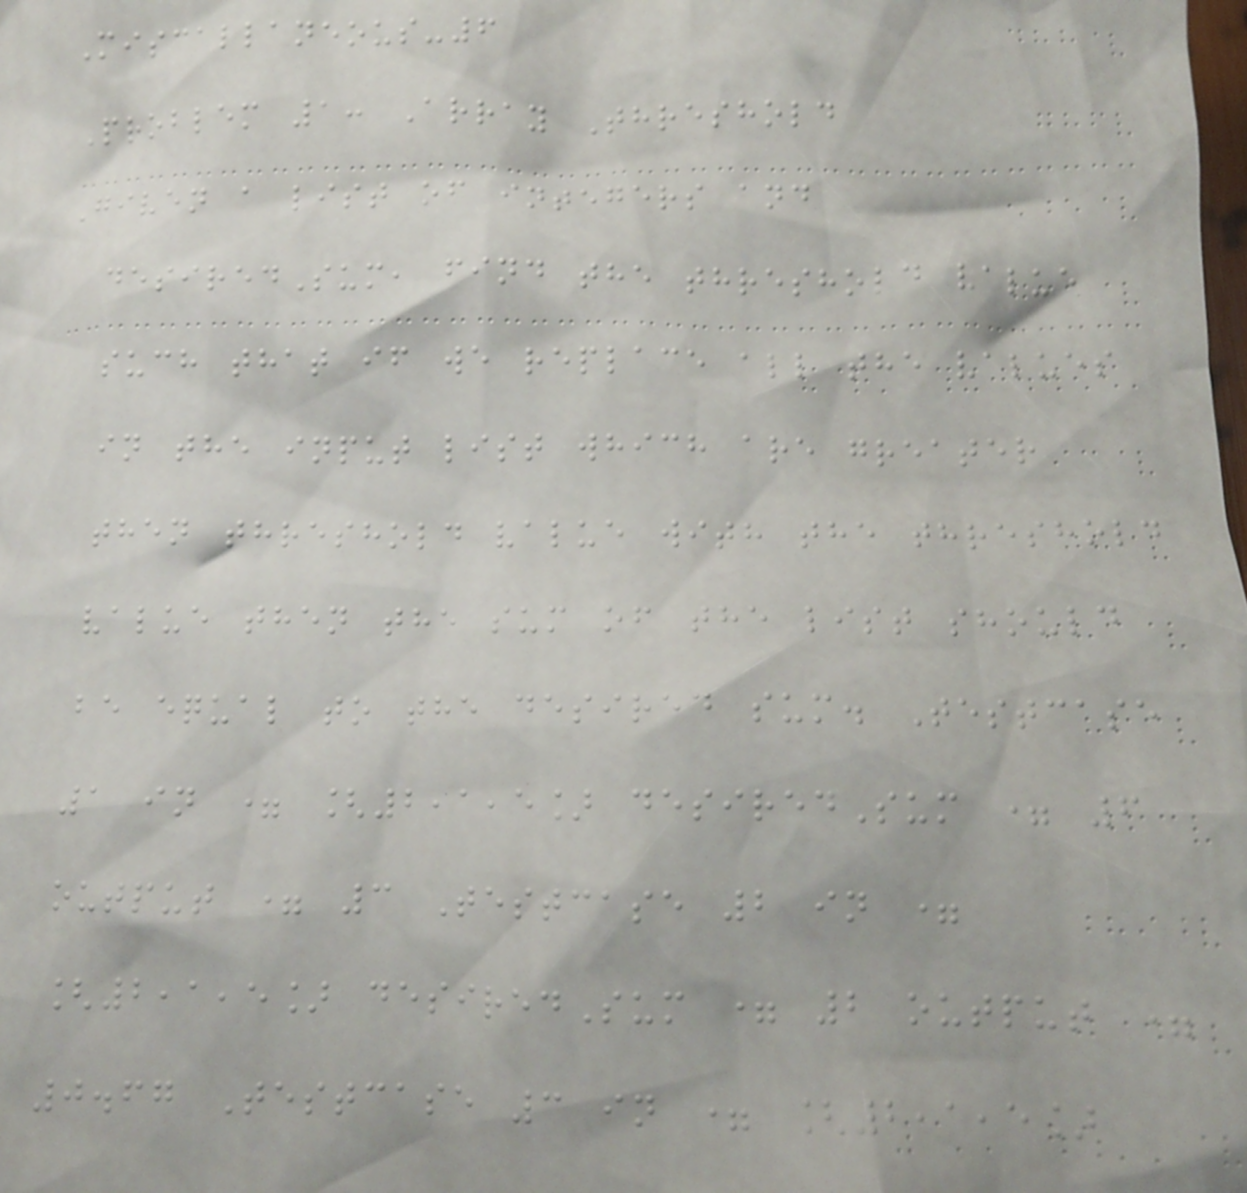Miscallaneous-6
Problem 1: Array Threshold
Given a list of integers and
desiredSum, find the threshold value
such that if we replace all the values
in the input list which are greater
then threshold value with the threshold
value then the sum of the list should
be equal to the desired sum. Testcase
1 in = [2,1,5] desiredSum = 6
output = 3 Testcase 2 in =
[2,1,5] desiredSum = 2 output =
0.67 Testcase 3 in = [2,1,5]
